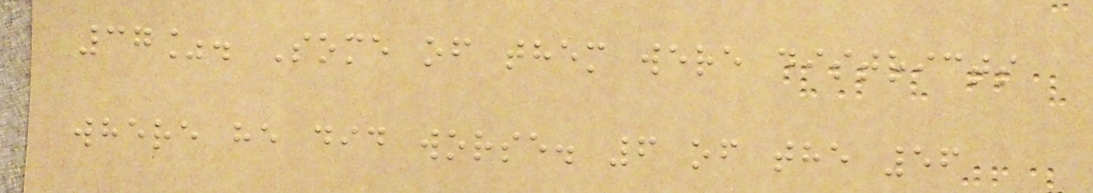37%. Some of them were districts
where he did worse. 6 of the 56
